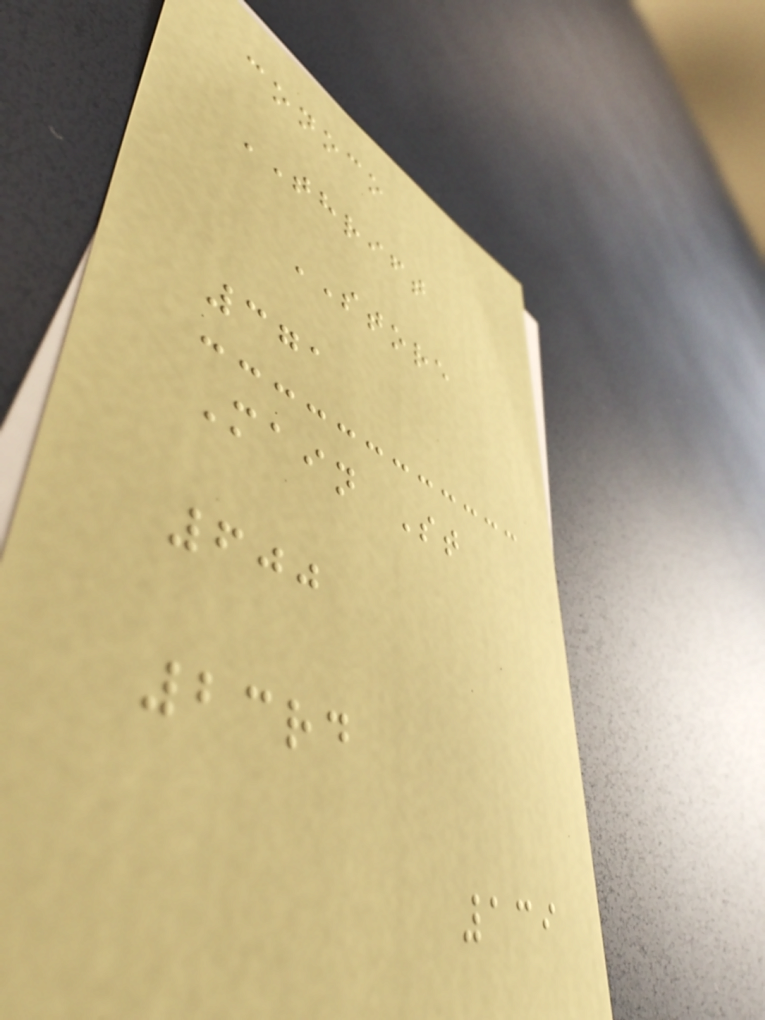conoco
THRIFT
STORE
371
Main St
600
23rd
139
